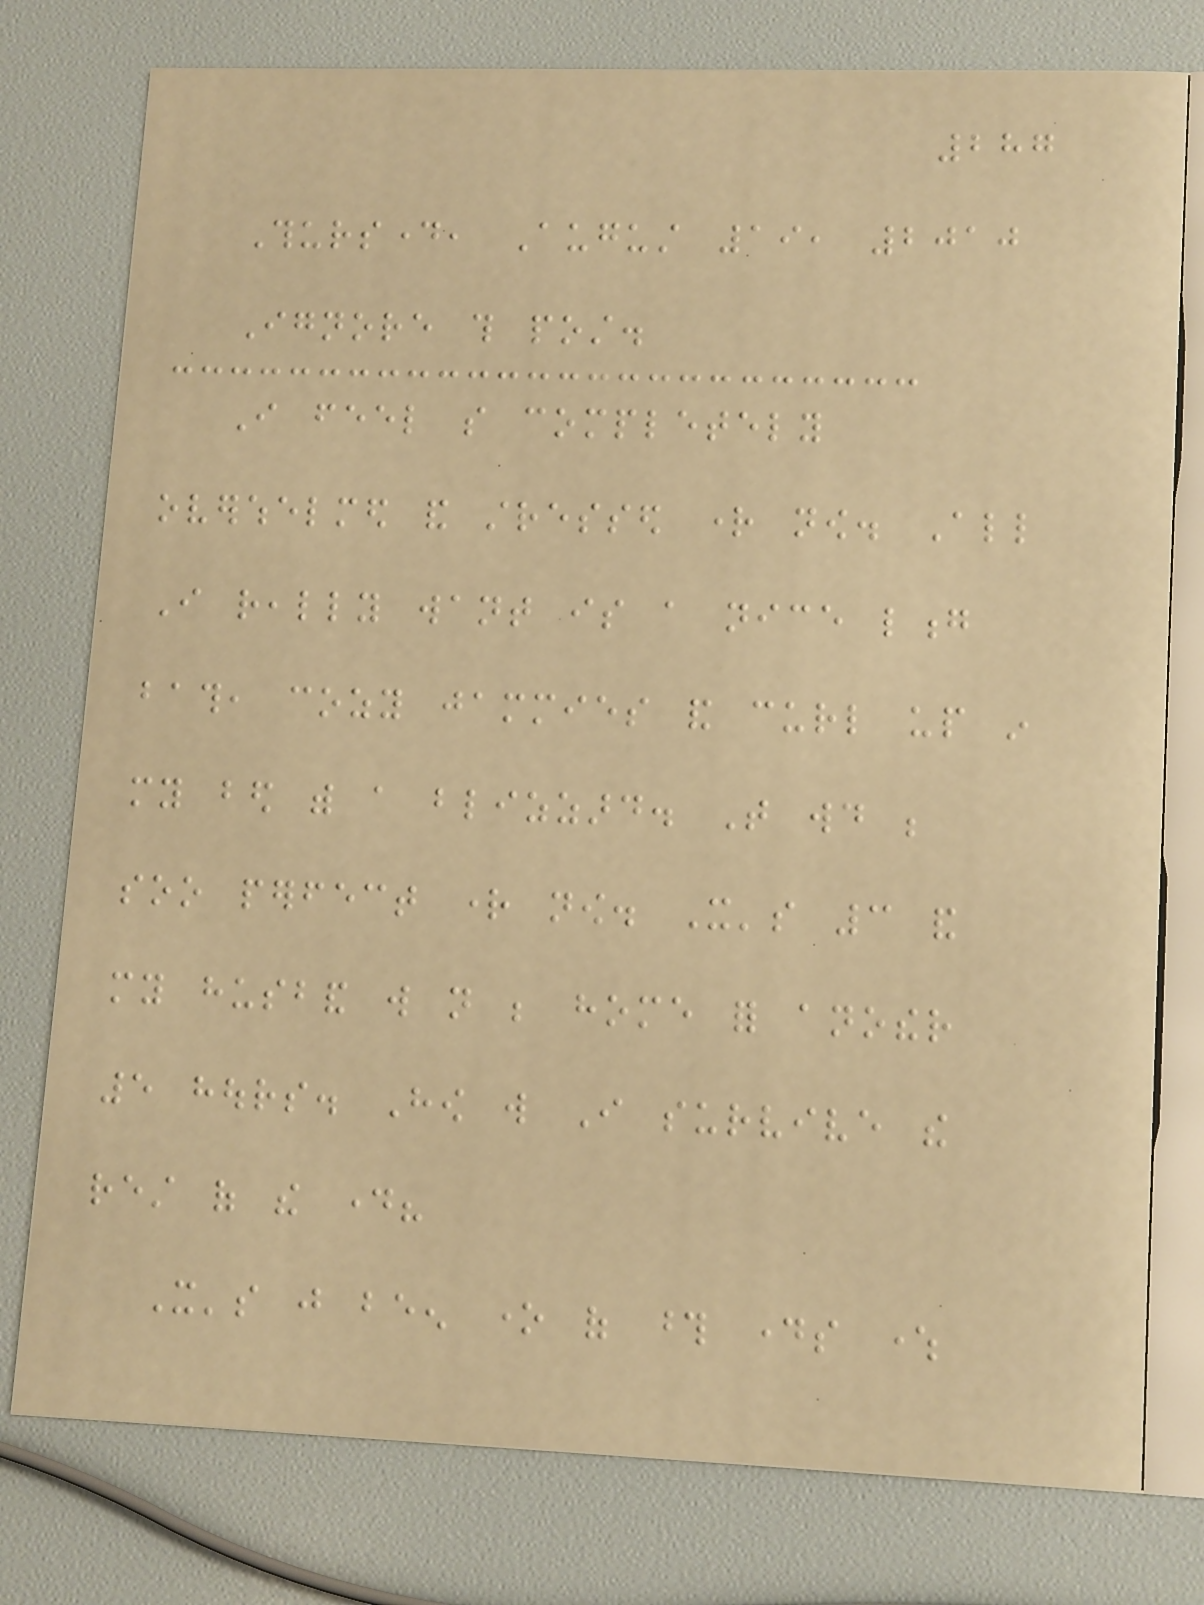287
Thursday, August 19, 2010
Ignore this post.
I feel so completely
overwhelmed and stressed right now. All
I really want is a nice long
bath, cozy jammies and curl up in
my bed with a blizzard. That would be
soo perfect right now. It's 3 and
my husband will not be home for another
5 hours. How will I survive the
rest of the day?
It's just been one of those days where
